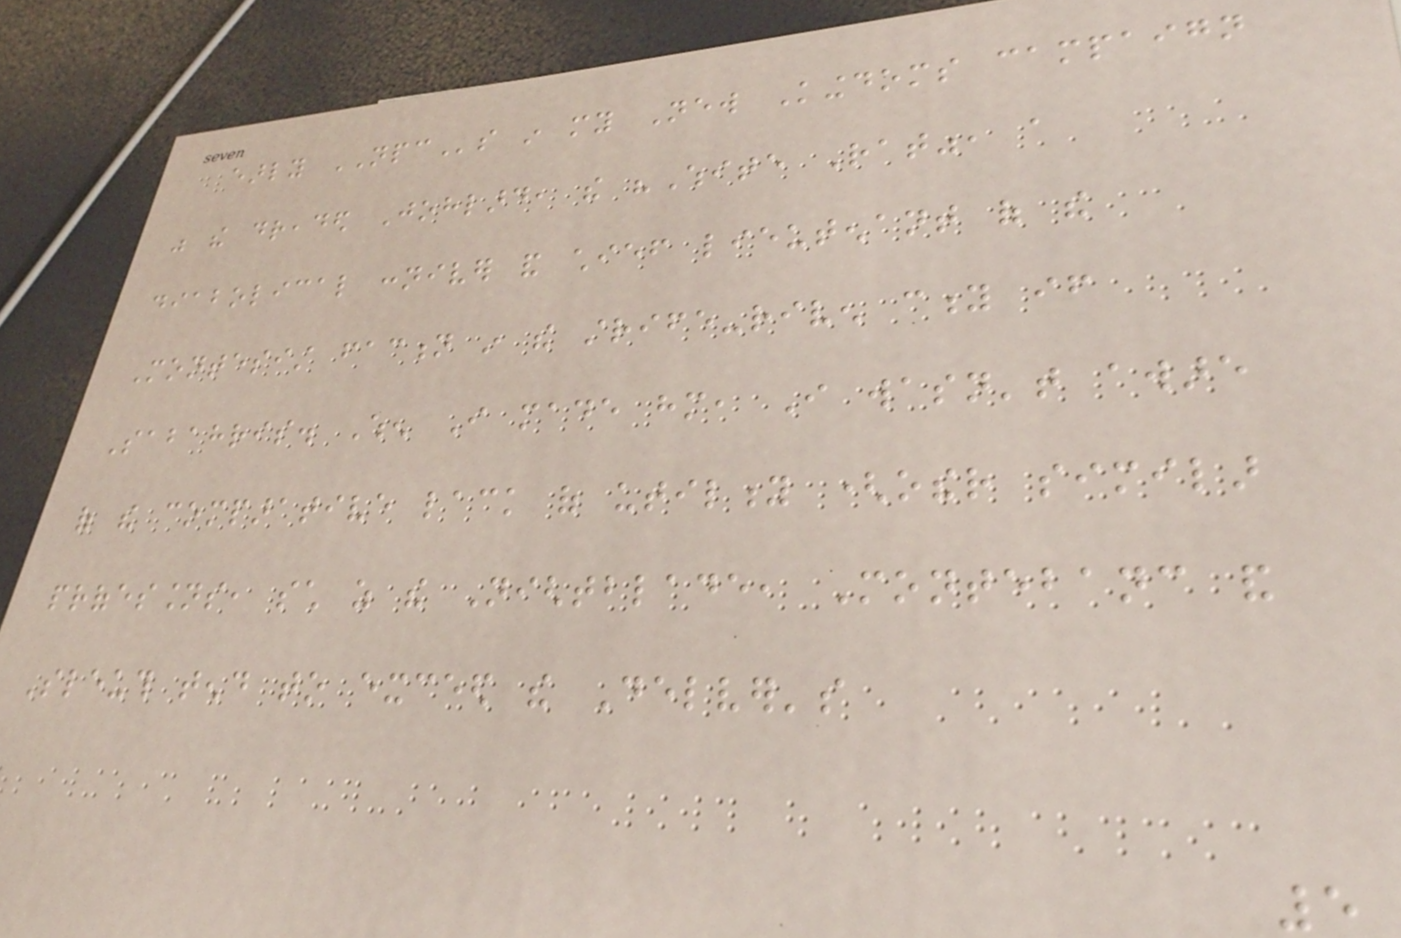early NPCs in my New Kingdoms campaign
was the dreaded Johlard, the "White Rat", a
diabolical conniver and chief lieutenant of the
Montesist faction in the strife-riven city if
Sabahris. When I made him, I wasn't aware
of the comparative lack of utility (other similar
professions, such as the Nightblade, Montebanc and
Sleuth tend to exceed the Delver's
5
